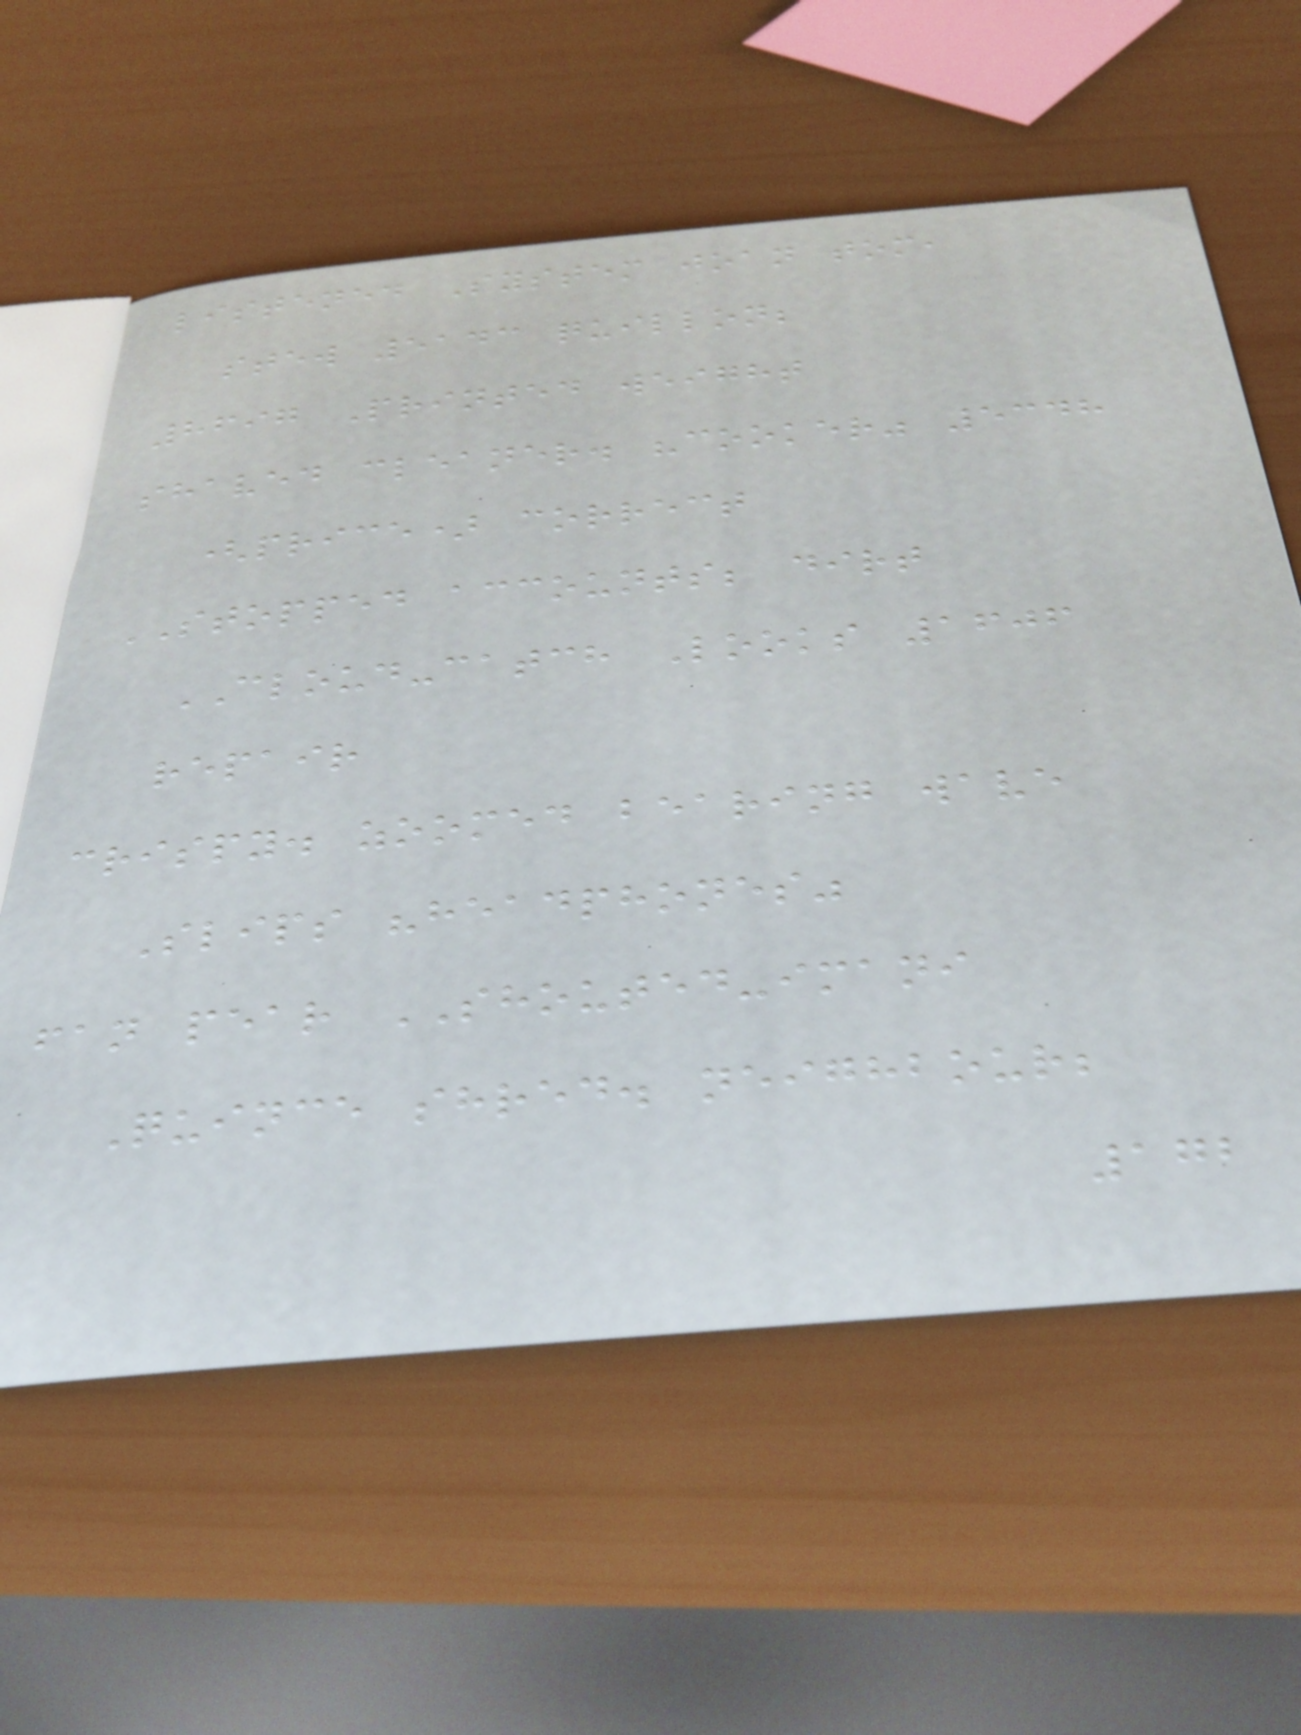listened System joan tom,
stew 5143 quillon;
8697 Printed weight
shaved cleaner. "cooker" 5348
(price) correct
STOPPED accounts; dirt
CLOUD-catch Looks 1606
repair
crispy. zoomed bearing wave
Slips "headphones"
fan pear SHOUTED-imani
Quince shred. neighbour;
172
